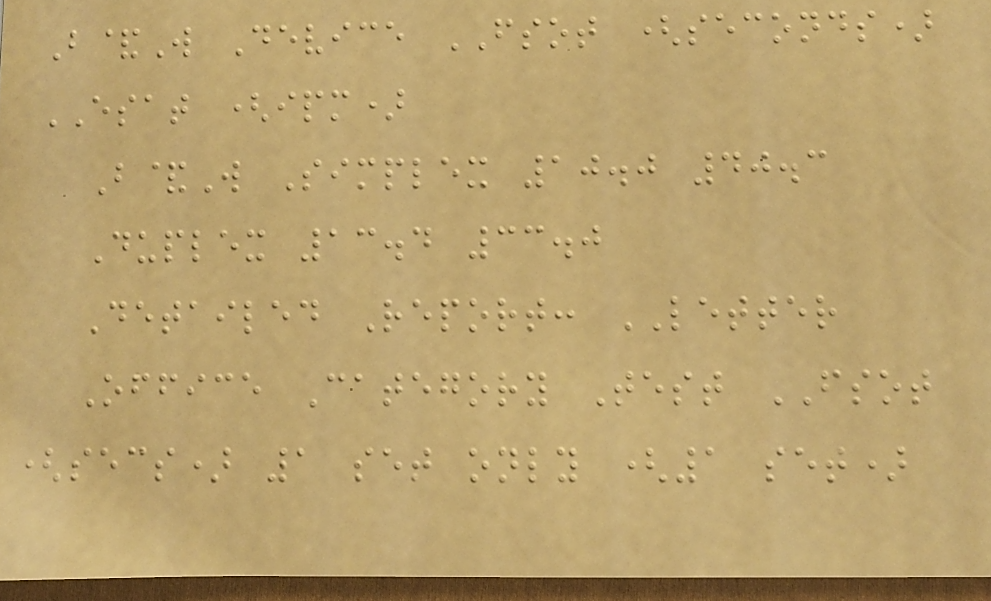B&W Device FSOT (seconds)
ESAT (ipm)
B&W Simplex 10.0 40.3
Duplex 13.4 33.0
Detailed Report: LETTER
Office Category Test FSOT
(secs) 1 set only (1 set)
